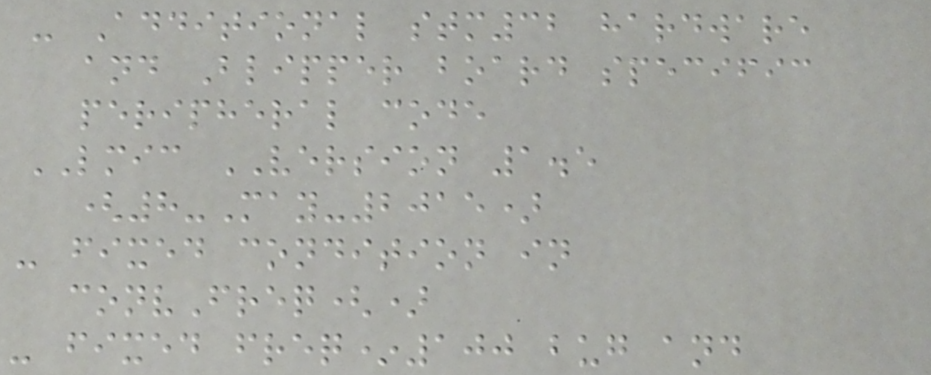- Additional stm32 hardware
and Blipper board specific
peripheral code
LMIC VERSION 1.5
(8-May-2015)
- fixed condition in
convFreq()
- fixed freq*100 bug and
